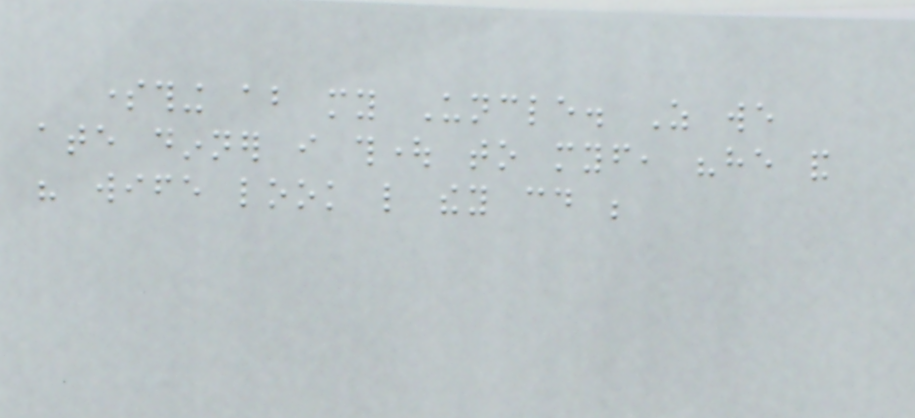something about my Uncle. As we
ate dinner i thought to myself, "he and
his wife look like they could be
